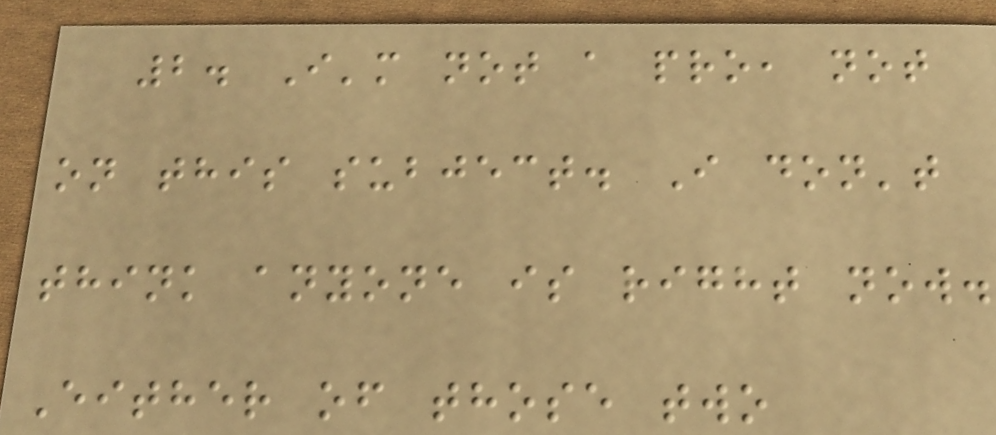2. I'm not a pro, not
on this subject. I don't
think anyone is right now.
Either of those two
